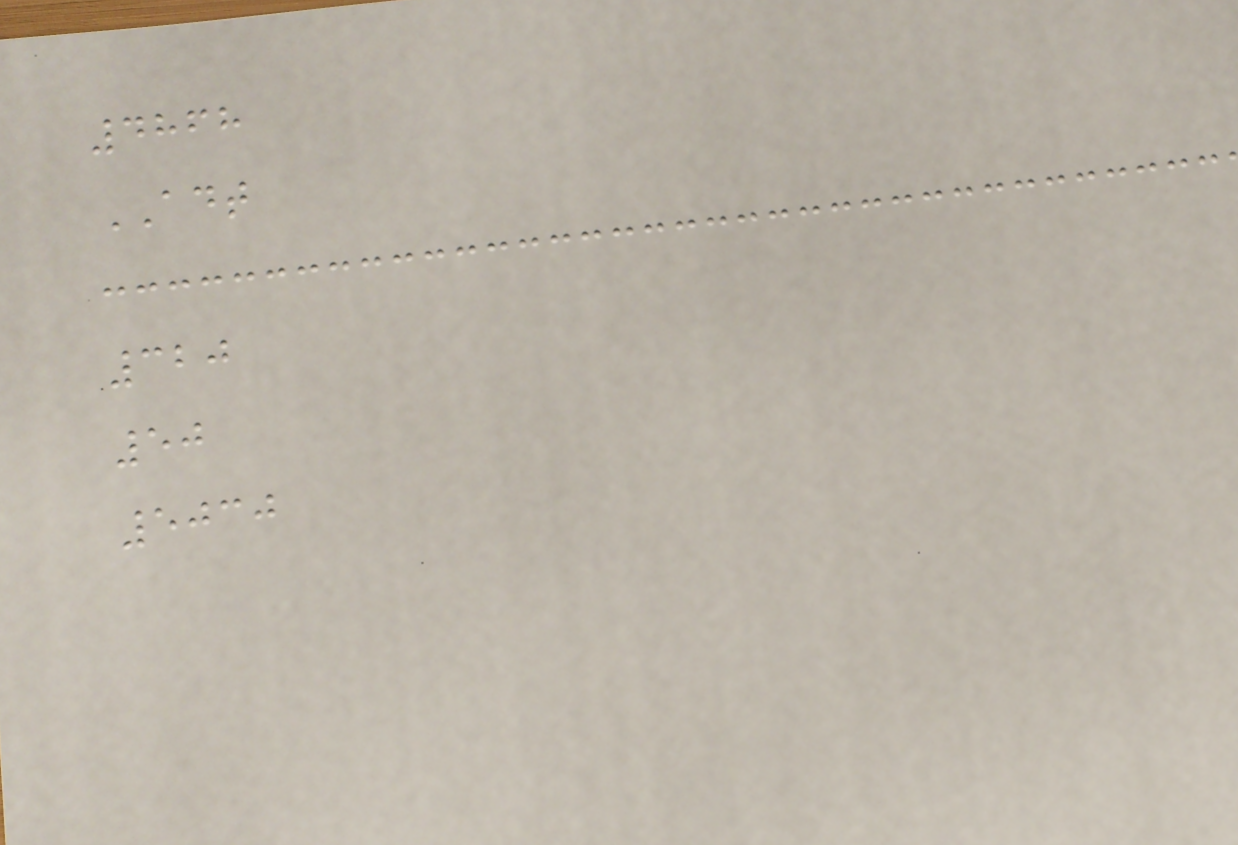4868
ADT
320
50
5030
